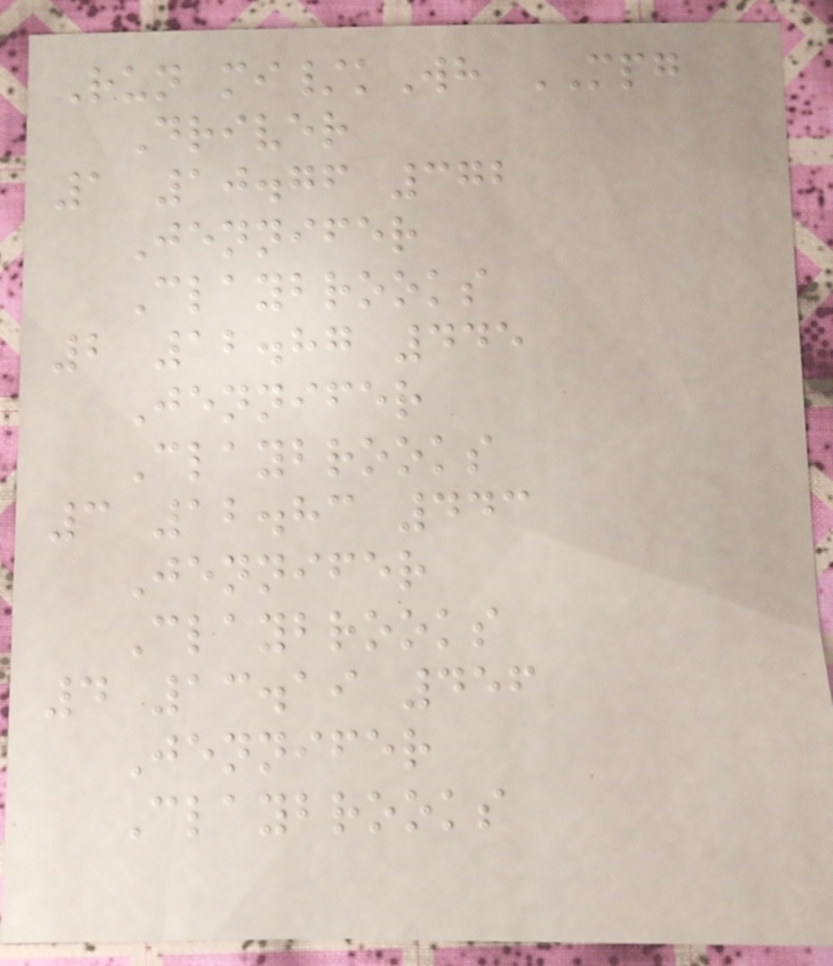Run mi/kWh MPG
Driver
1 10.76 372
Jennifer
Claybrooks
2 12.87 445
Jennifer
Claybrooks
3 12.83 443
Jennifer
Claybrooks
4 13.19 456
Jennifer
Claybrooks
